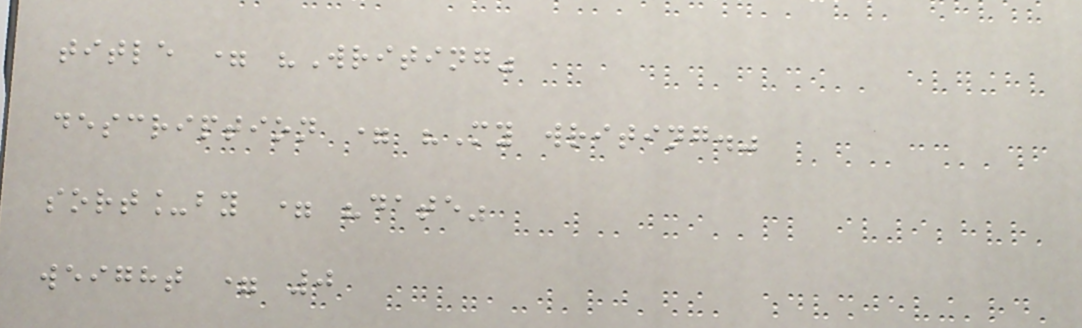title = "Writing"
description = "My writing."
sort_by = "date"
weight = 0
